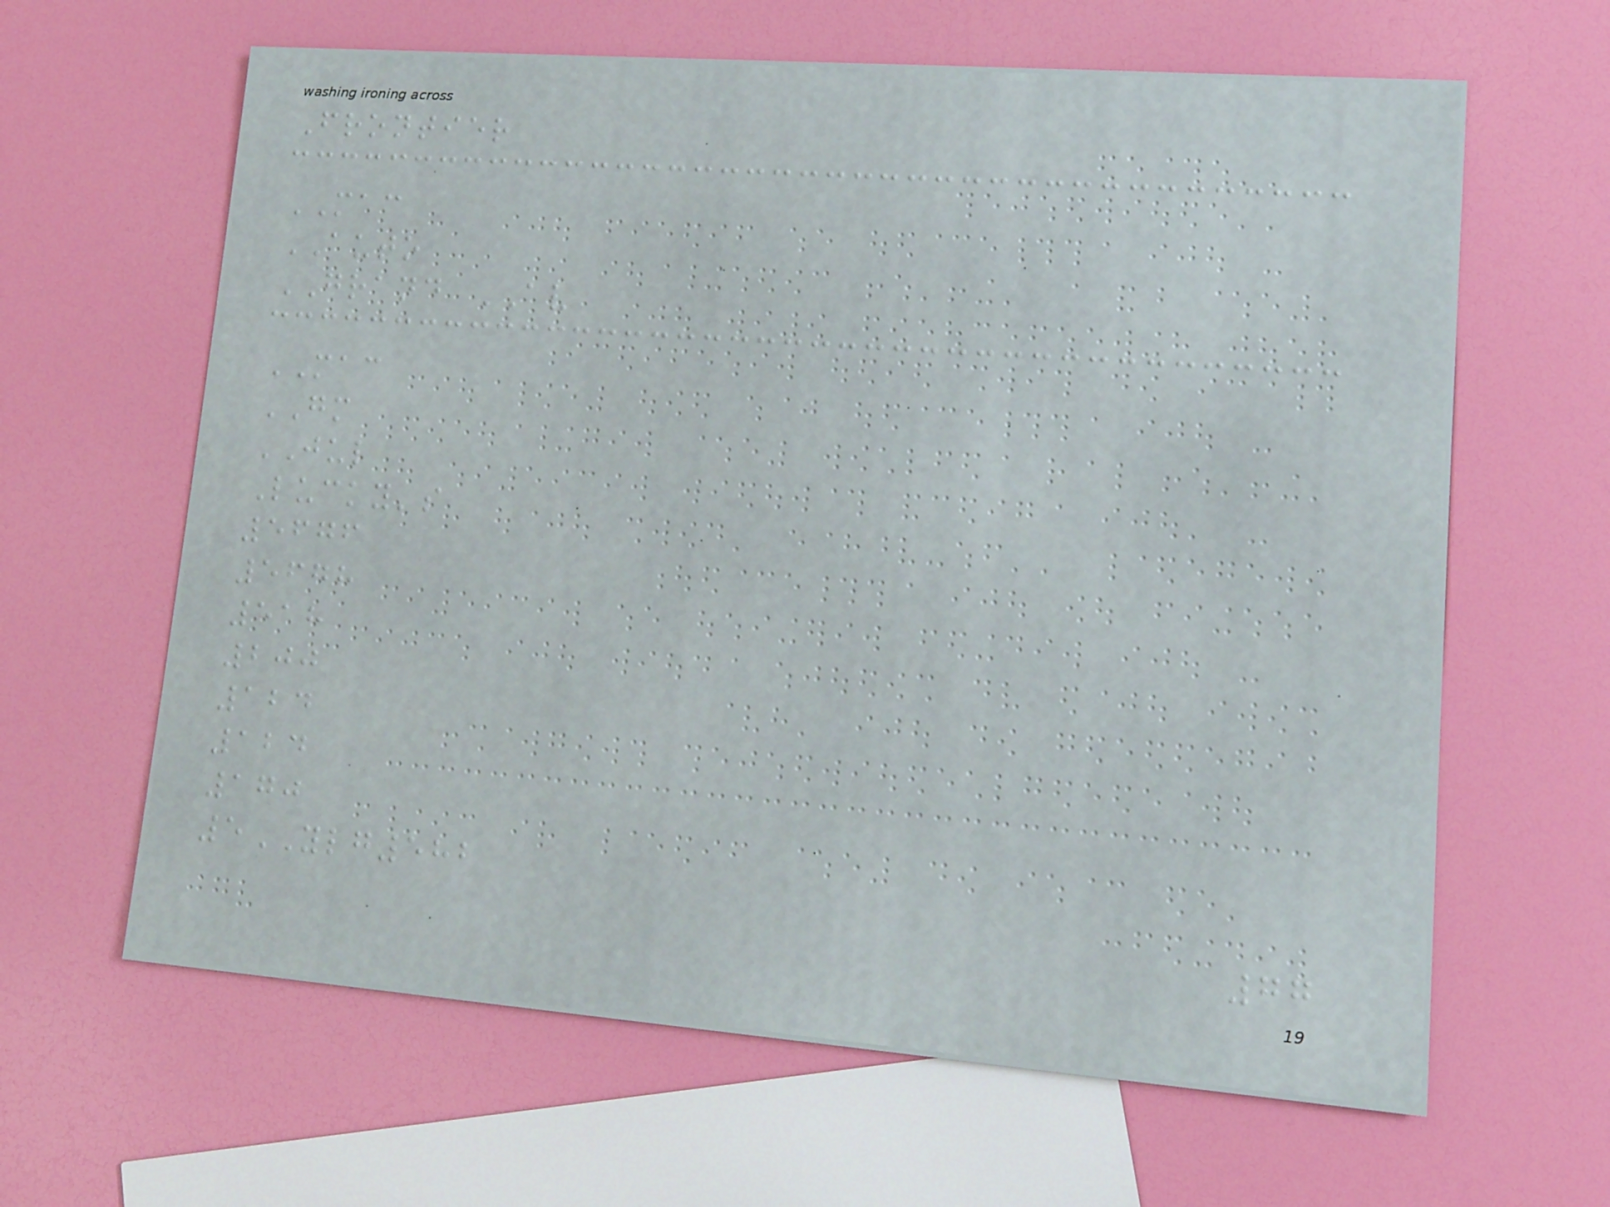Frontier
MAC
AUTO
GRAND AV
MAC
GM
JUL
Lucky's
5676
5678
518
200
124
124
170
5YLG582
77
